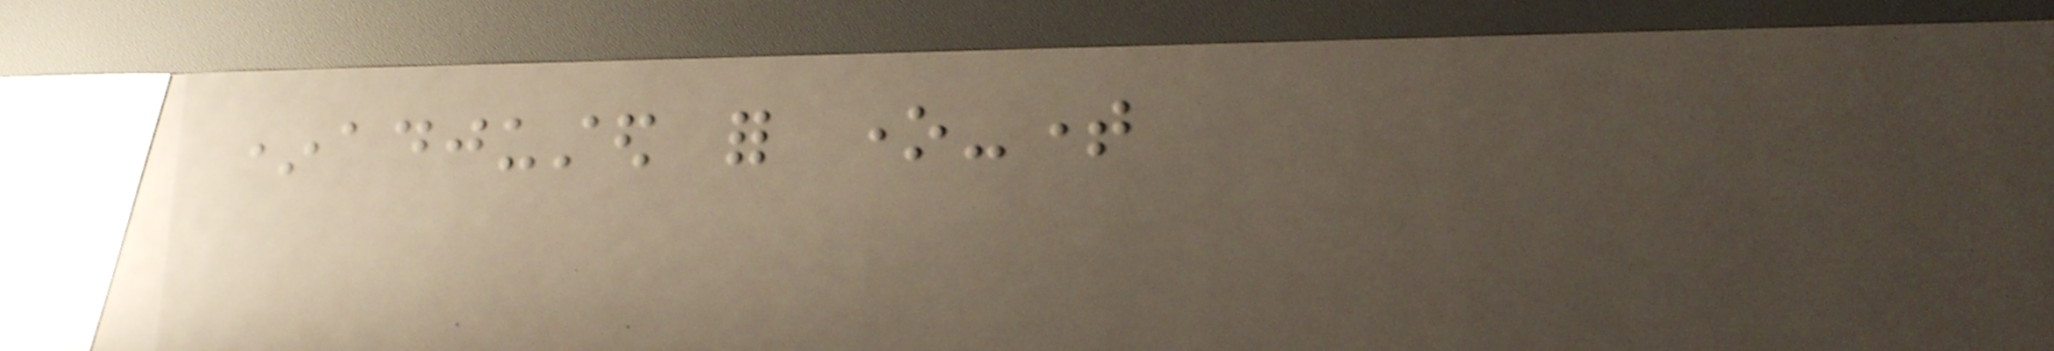*adjusted for one-time
